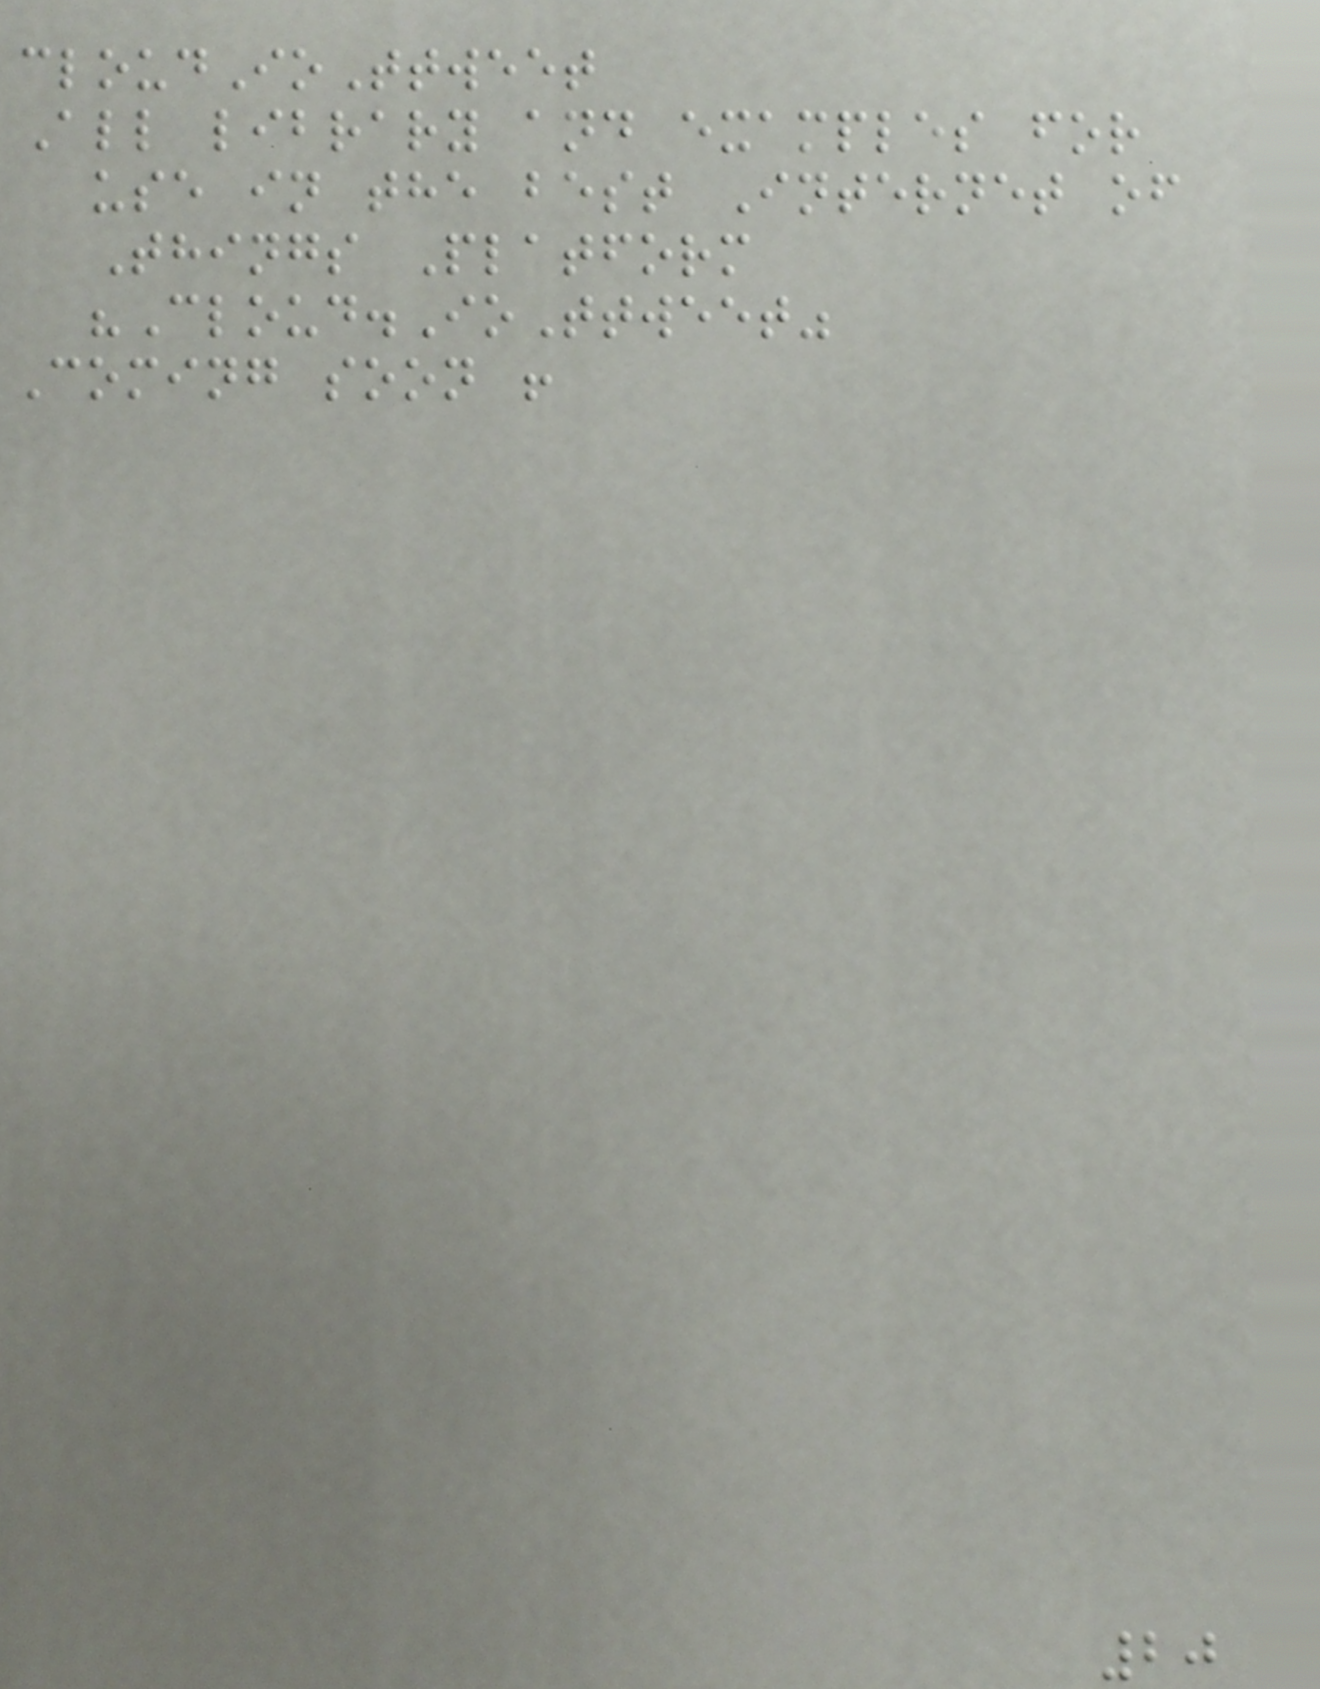cloudIoTtweet
All library and examples for
use in the best Internet of
Things Platform
"Cloud.IoTtweet"
Coming soon !
20
